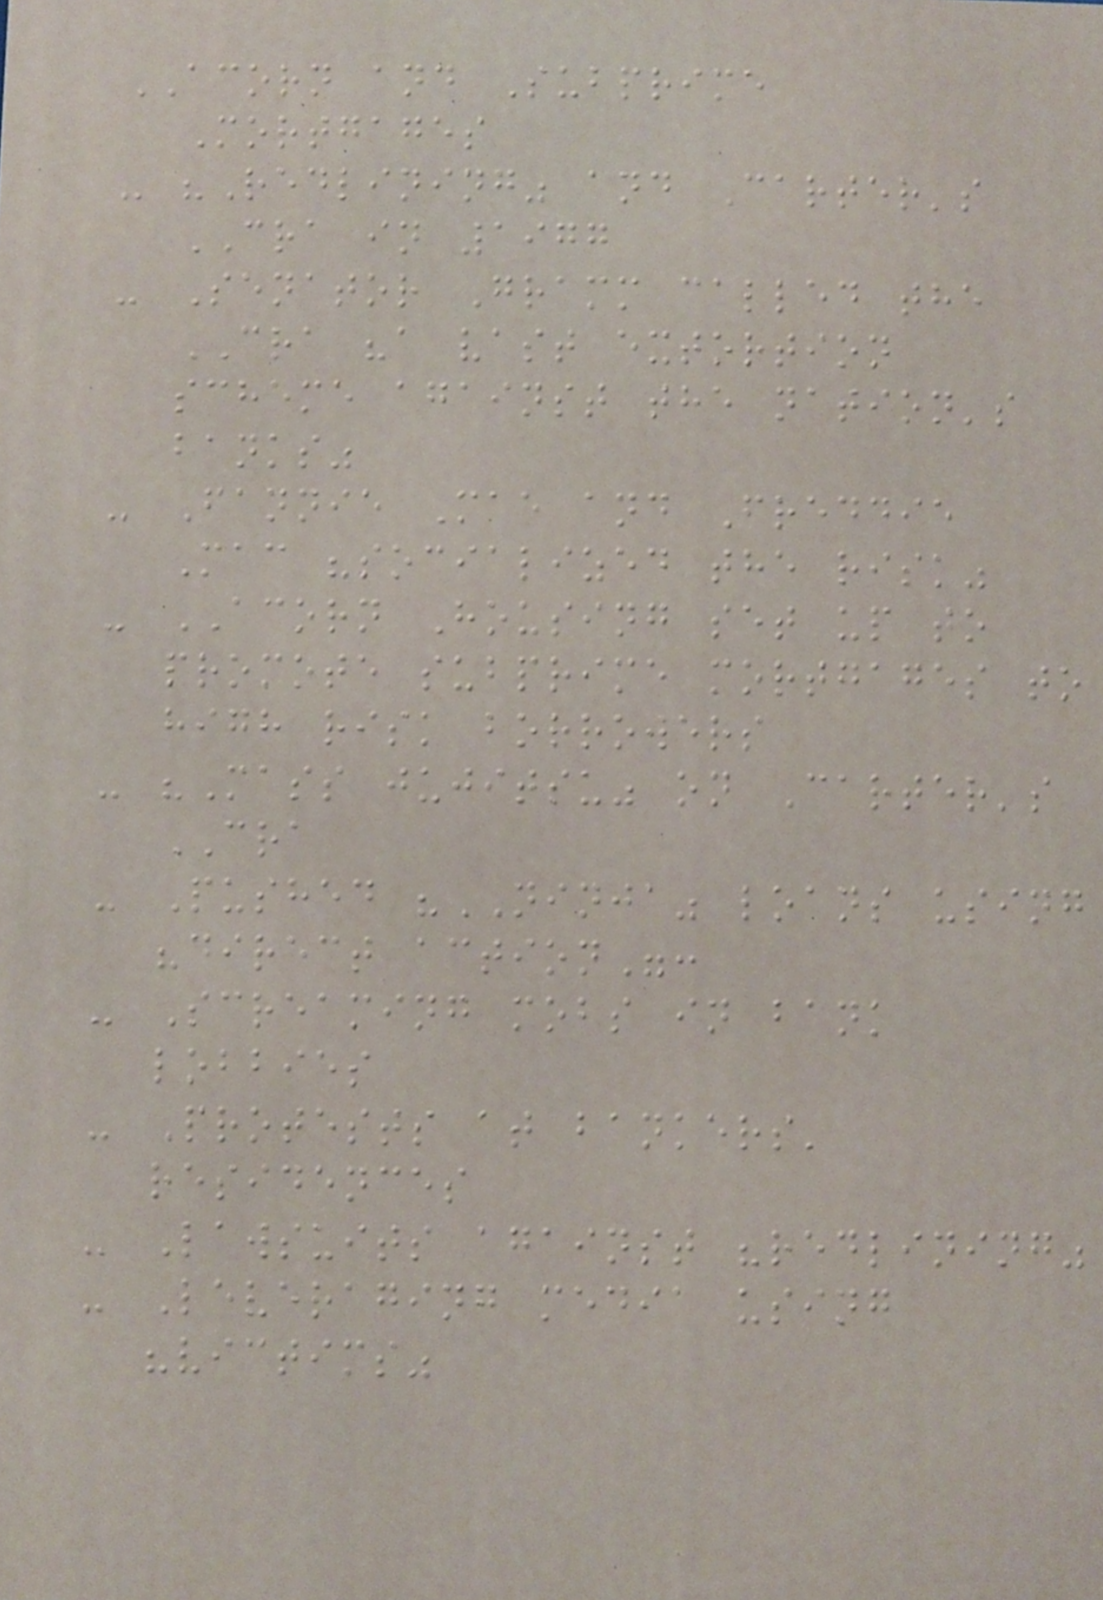ACORN and Subprime
Mortgages
- "Redlining" and Carter's
CRA in 1977
- Senator Gramm called the
CRA "a vast extortion
scheme against the nation's
banks"
- Fannie Mae and Freddie
Mac "socialized the risk"
- ACORN Housing set up to
promote subprime mortgages to
high risk borrowers
- "Mass jujitsu" on Carter's
CRA
- Pushed "NINJA" loans using
"direct action":
- Screaming mobs in bank
lobbies
- Protests at bankers'
residences
- Lawsuits against "redlining"
- Leveraging media using
"victims"
